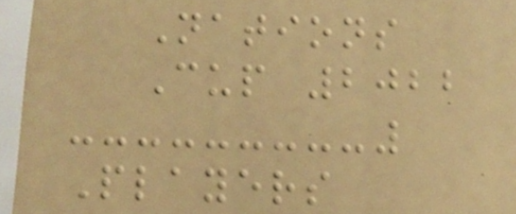Nations
Cup 2022
Players
